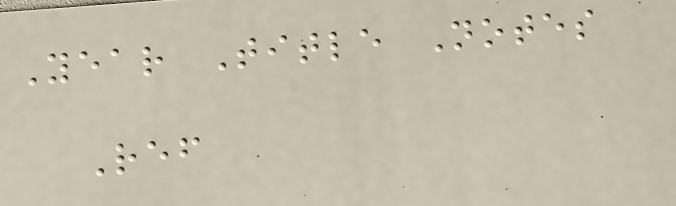Year Title Notes
Ref
